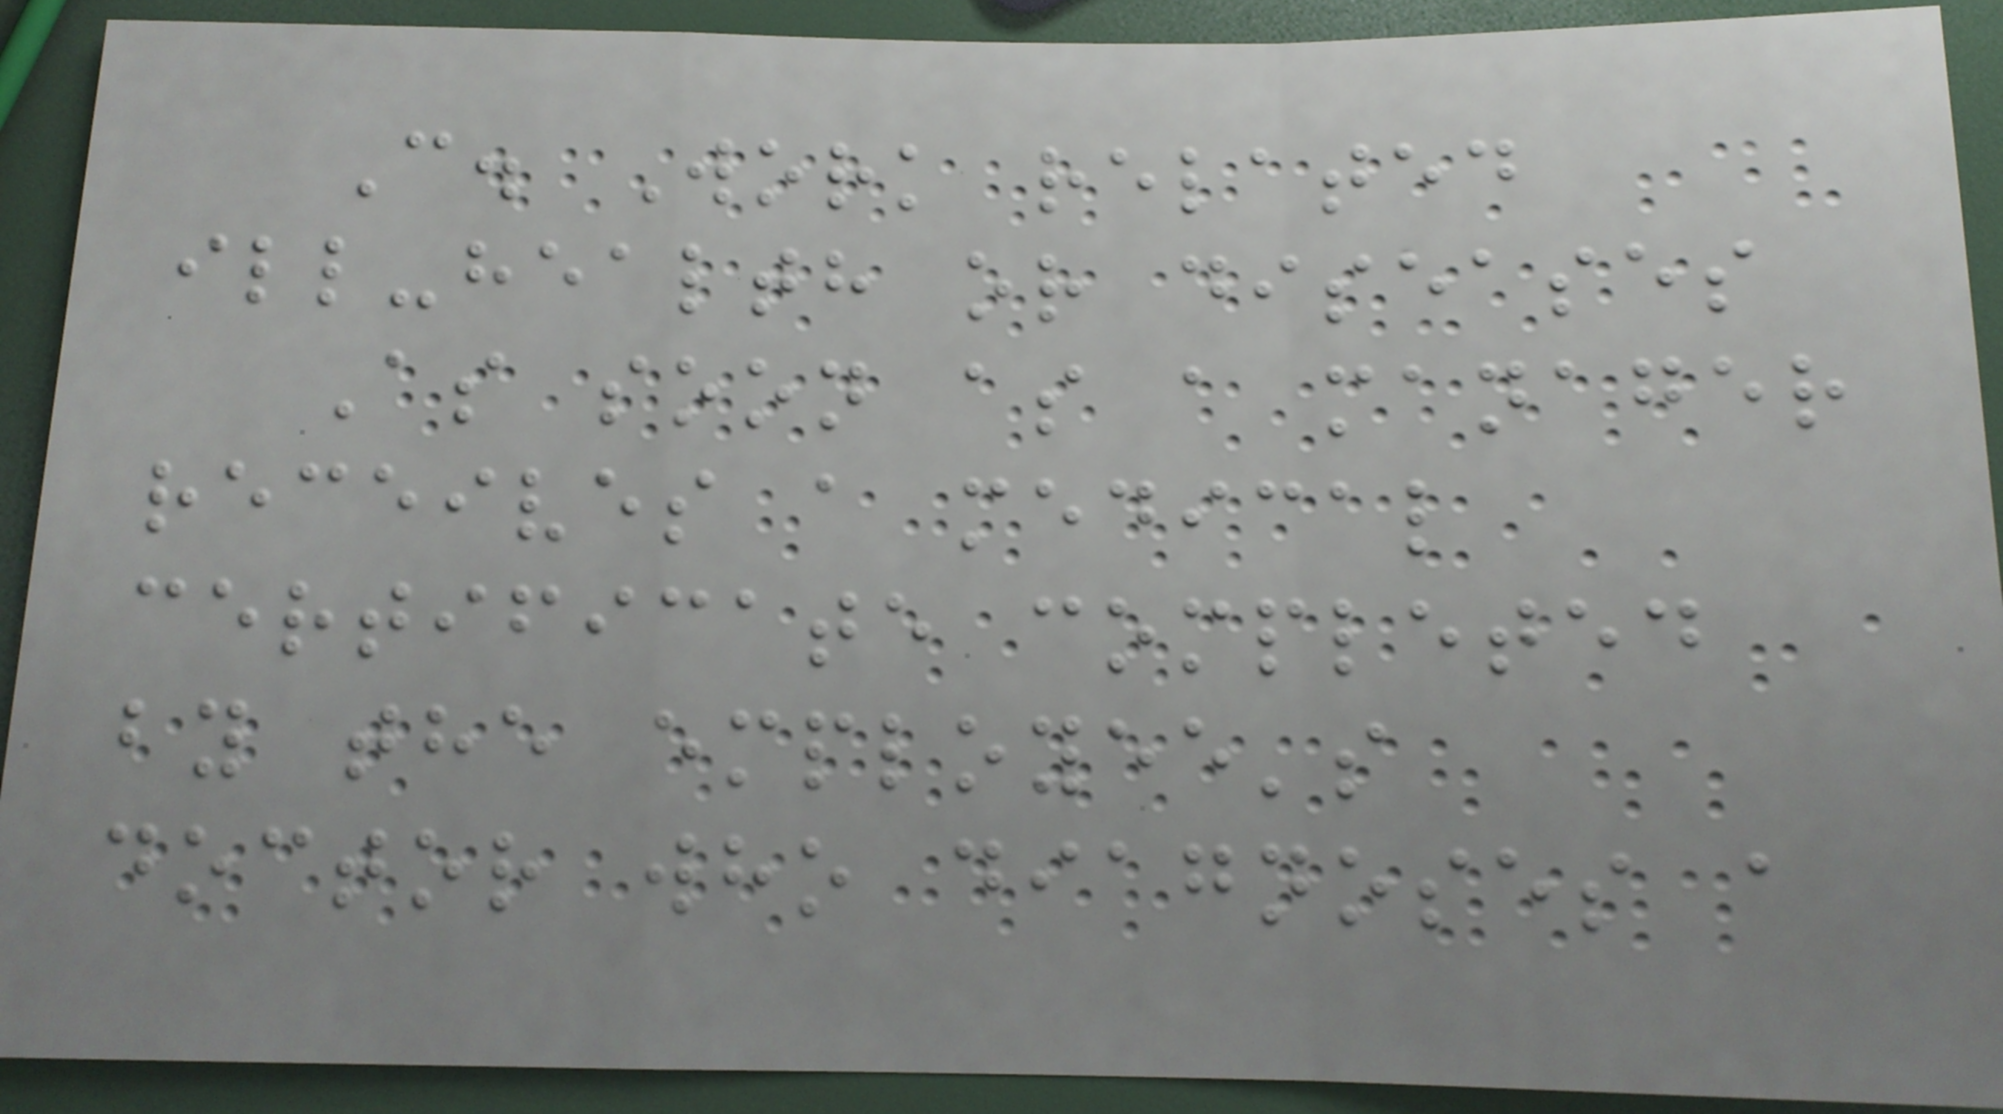C. Work related
ill-health or diseases
As soon as a manager
receives a medical
certificate completed
by the employee's
doctor who diagnoses a
